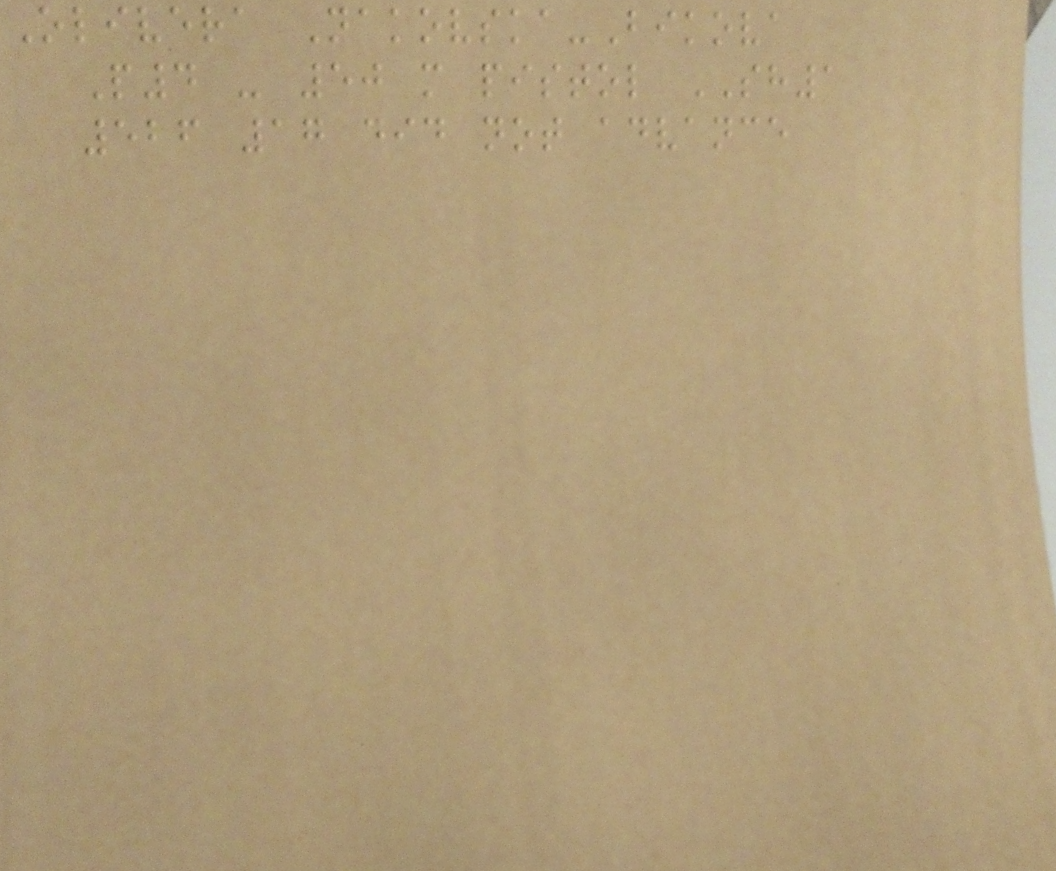Olivera Nakovska-Bikova
P4 - 50 m pistol SH1
526 17 did not advance
